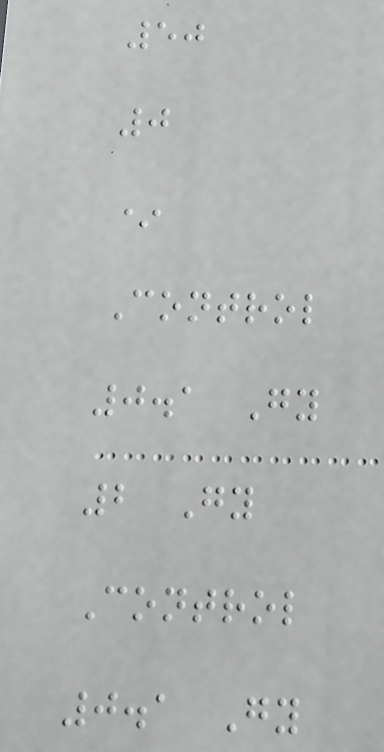50
0
*
Control
0.1 Gy
2 Gy
Control
0.1 Gy
